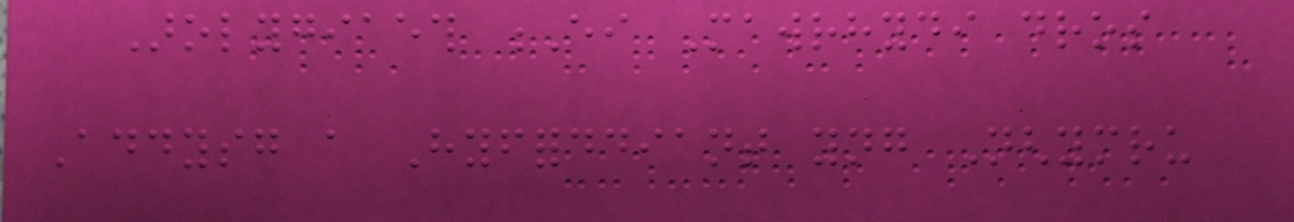Arolygiaeth Ei Mawrhydi dros
Addysg a Hyfforddiant yng Nghymru
